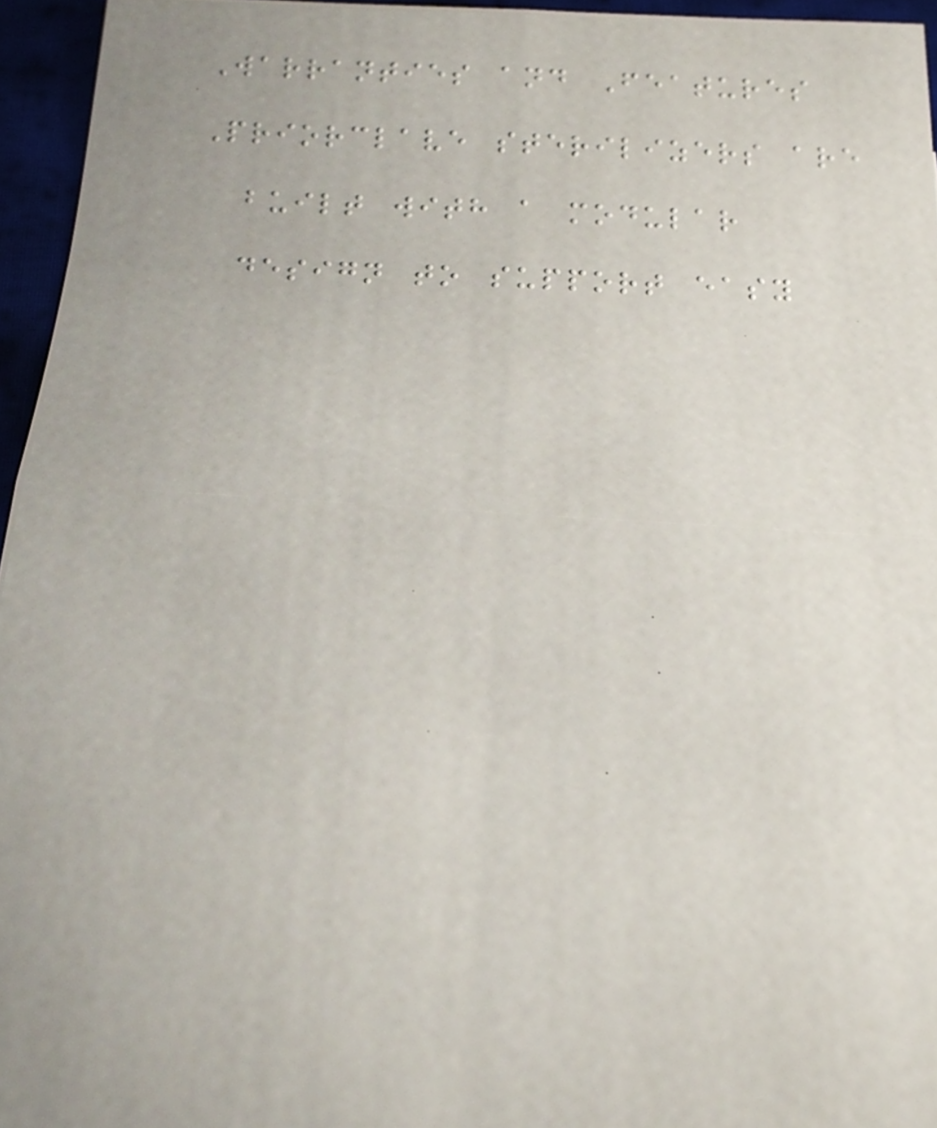Warranties and Features
Priorclave sterilizers are
built with a modular
design to support easy
